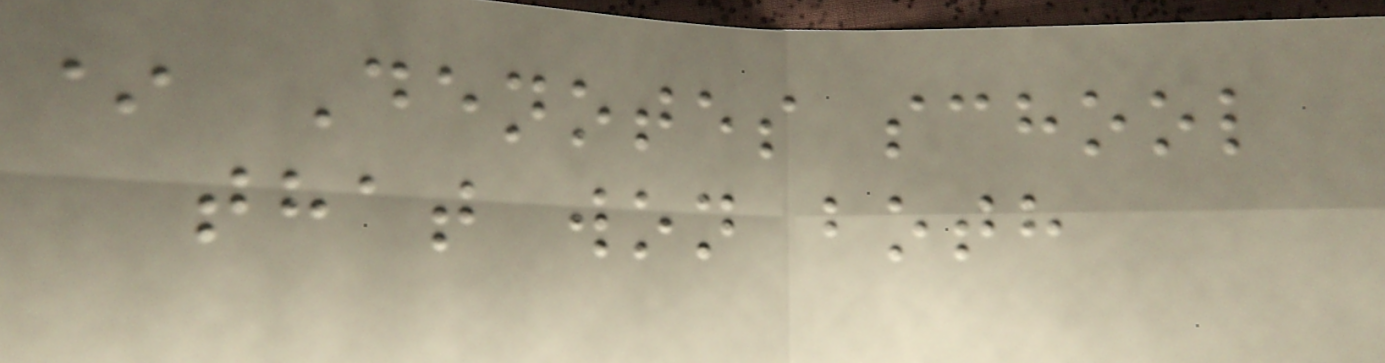* Denotes school
that won both
